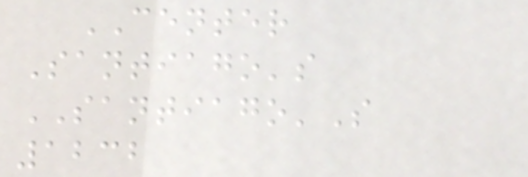CENTER
Santiago's
SANTIAGO'S
1232
